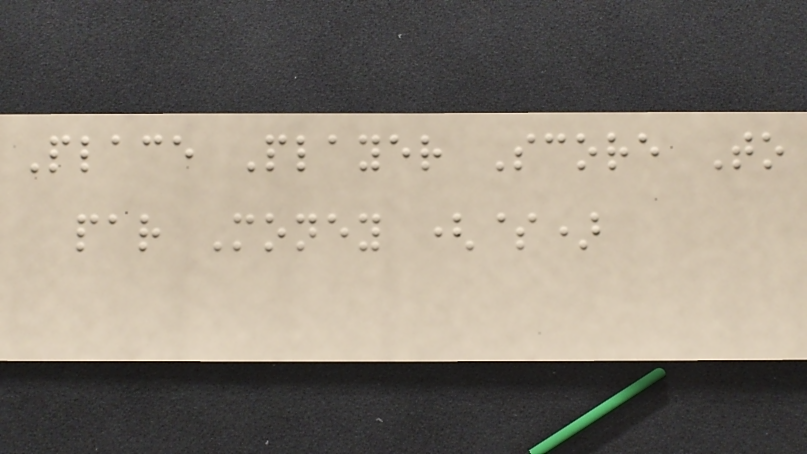Place Player Score To
par Money ($)
